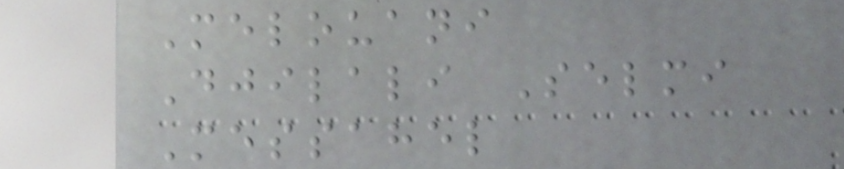Melouani
Djilali Selmi
Messahel
